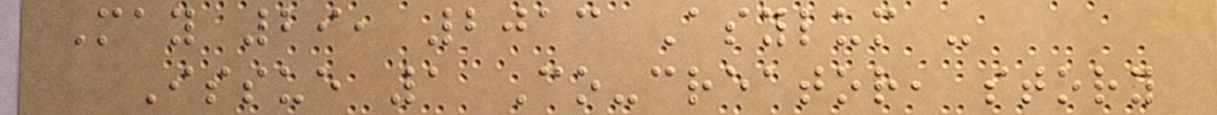May 29, 2013 Asylum -
Issue 1 Co-creator, story
